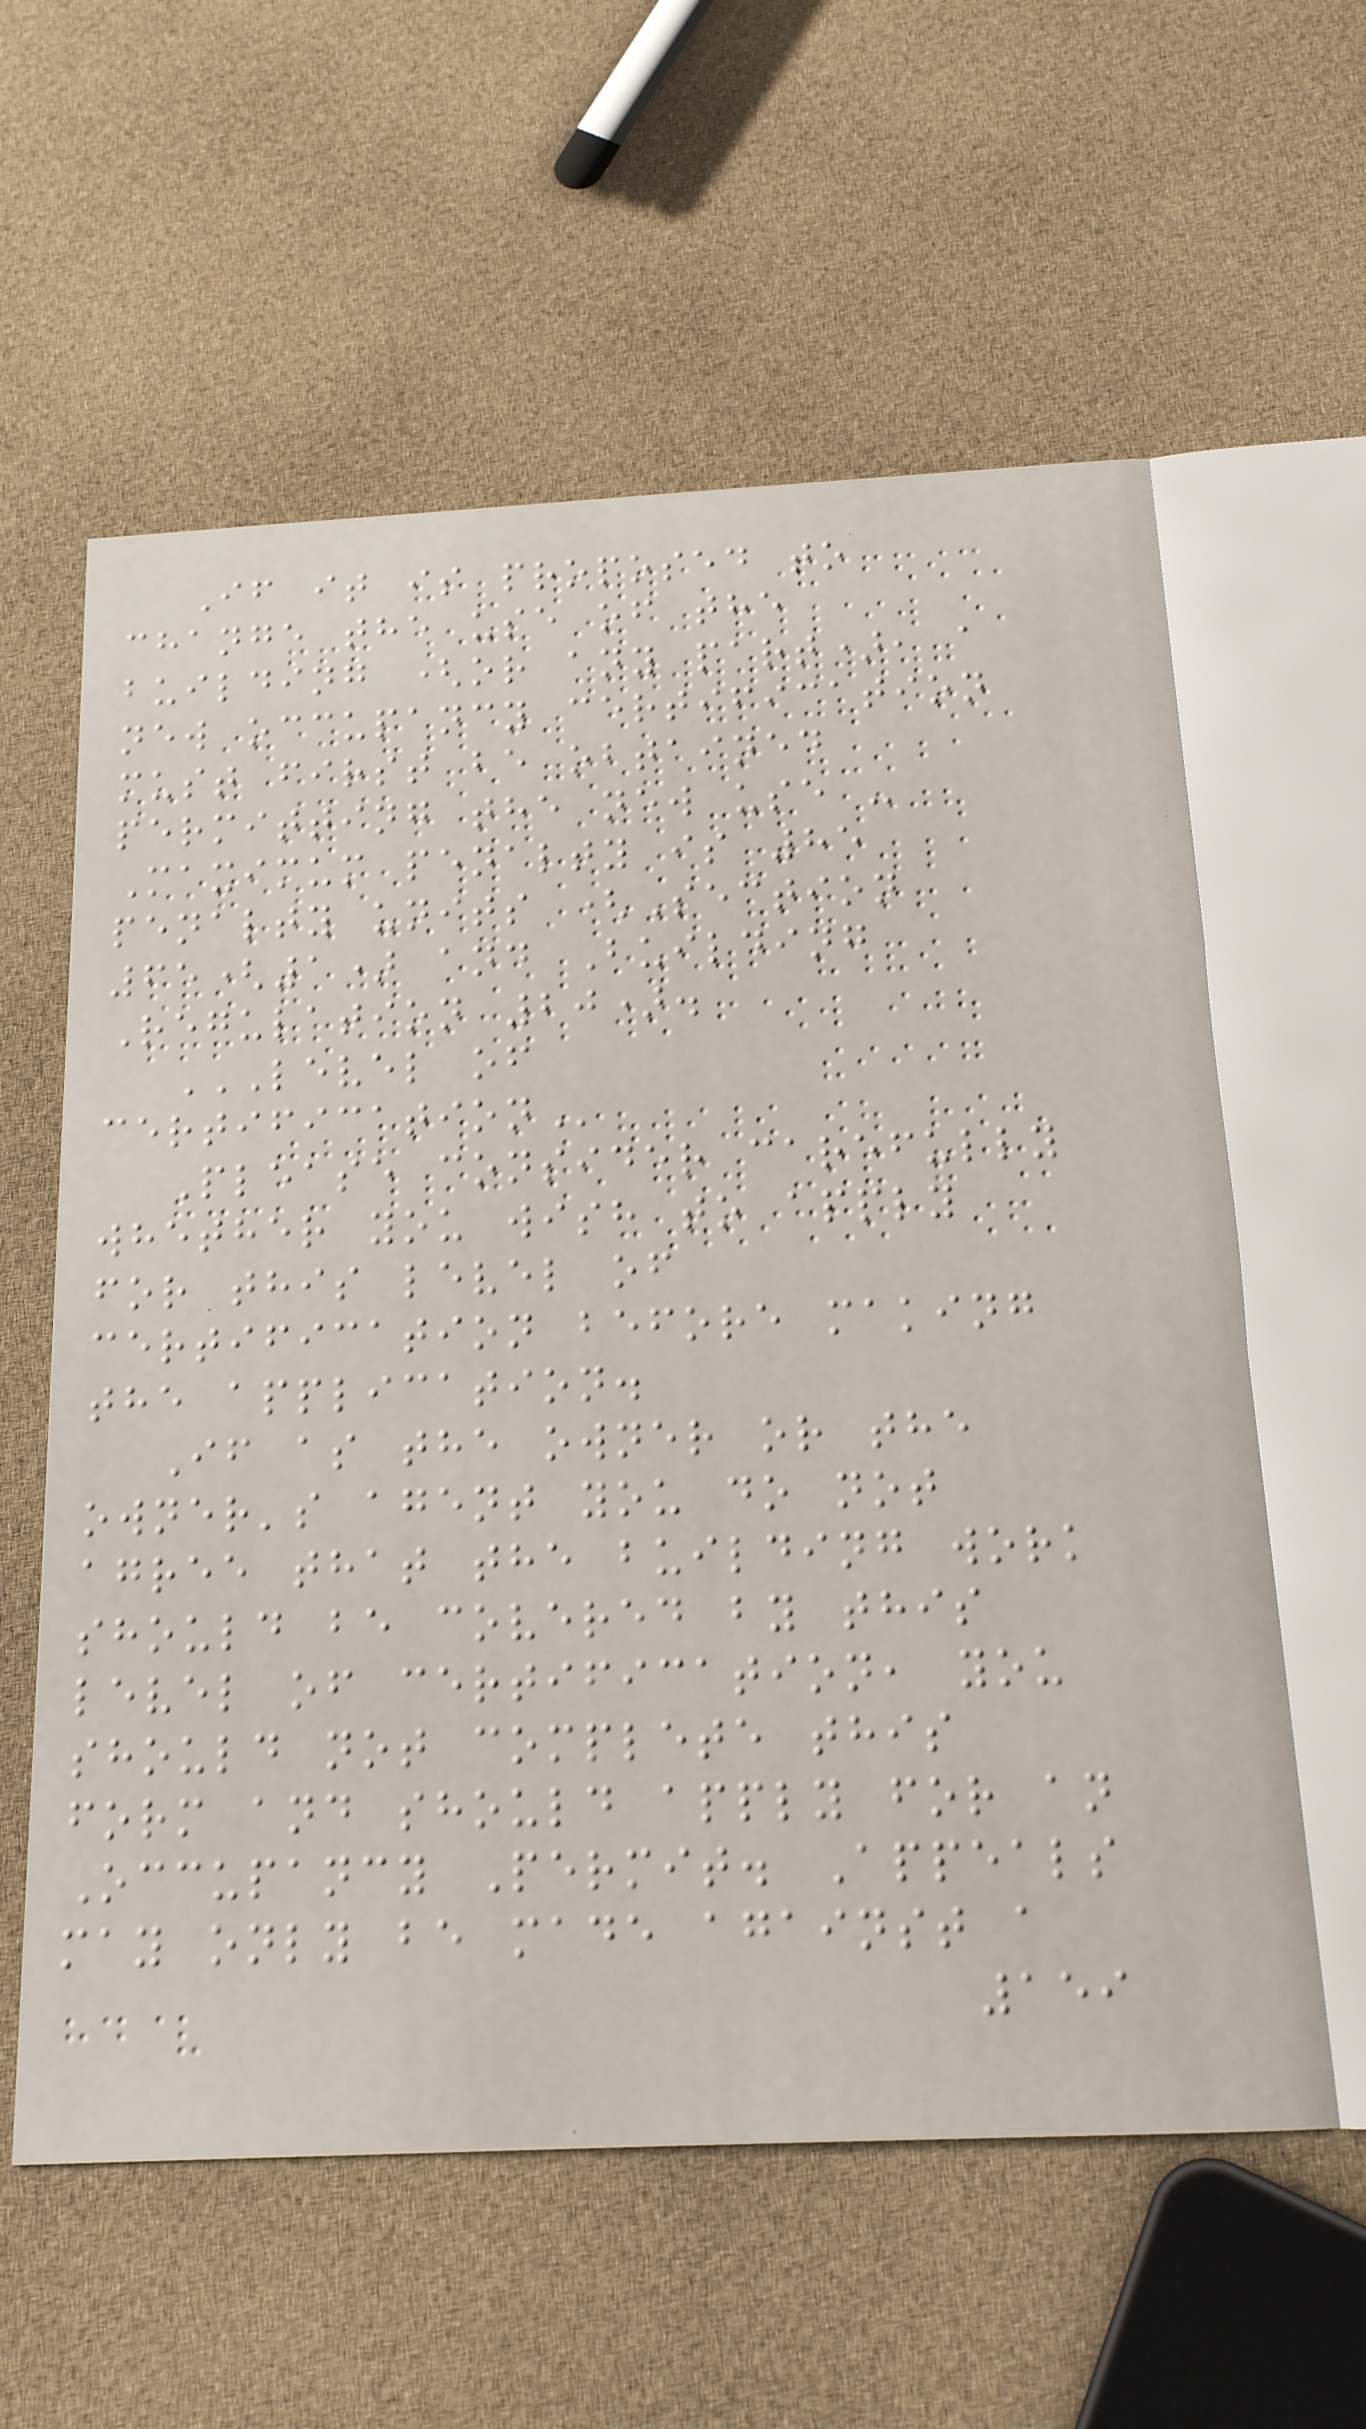If it is proposed to
change the use of the
building (or any part), a
new occupancy certification
must first be obtained
permitting the new use -
Maximum penalty is 85
penalty units (Section
65(1) and Building
Regulation 20).
LEVEL OF
CERTIFICATION
Please consider carefully
whether you wish to apply
for this level of
certification before making
the application.
If as the owner or the
owner's agent you do not
agree that the building work
should be covered by this
level of certification, you
should not complete this
form and should apply for an
Occupancy Permit. Appeals
may only be made against a
159
